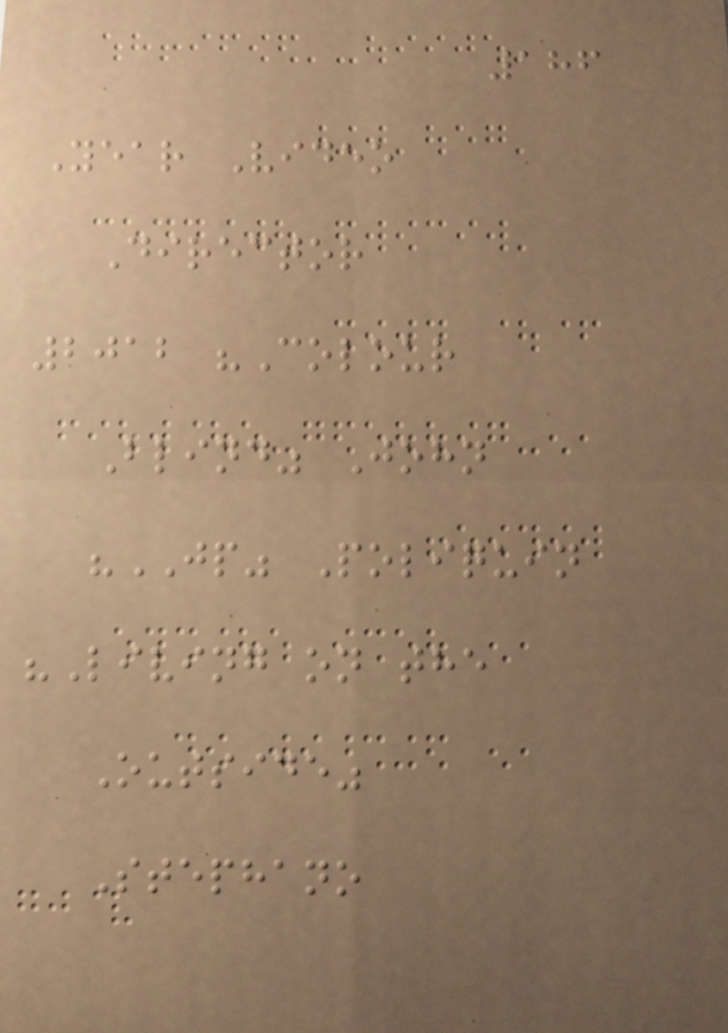186
Year Video
Director
2012 "Colour
Blind" John
"JP" Poliquin
"Living on the
Outside"
Stephano
